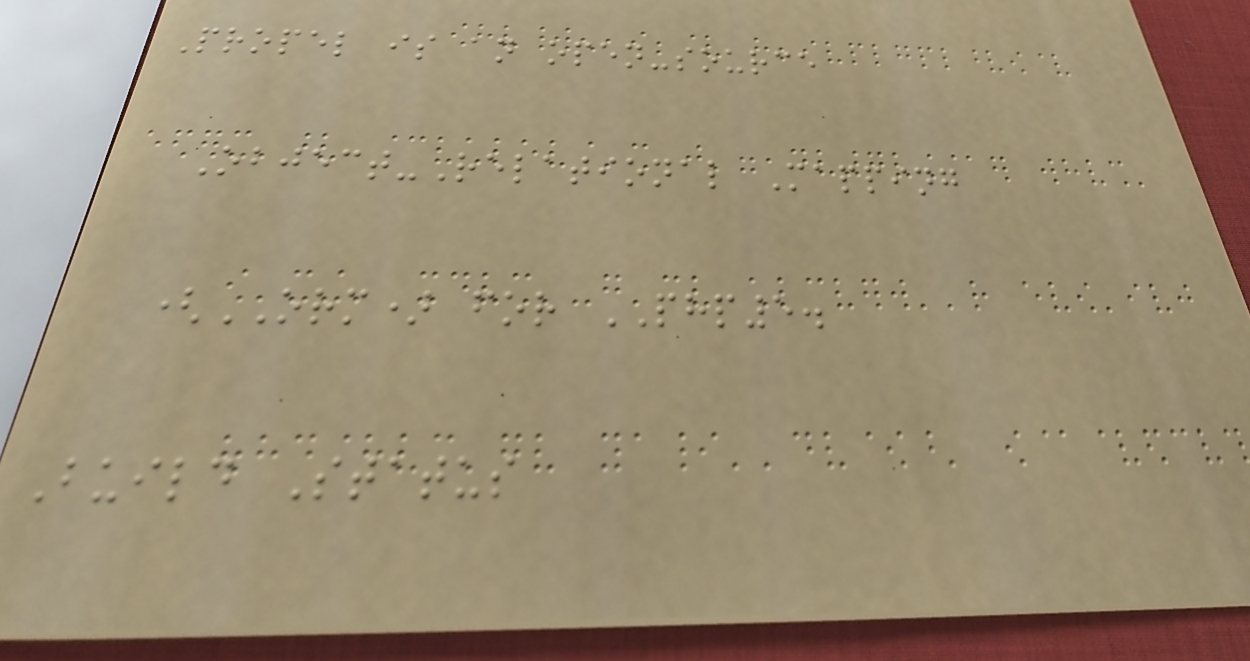Propel is an open-source
Object-Relational Mapping
(ORM) for PHP5.
Build Status
